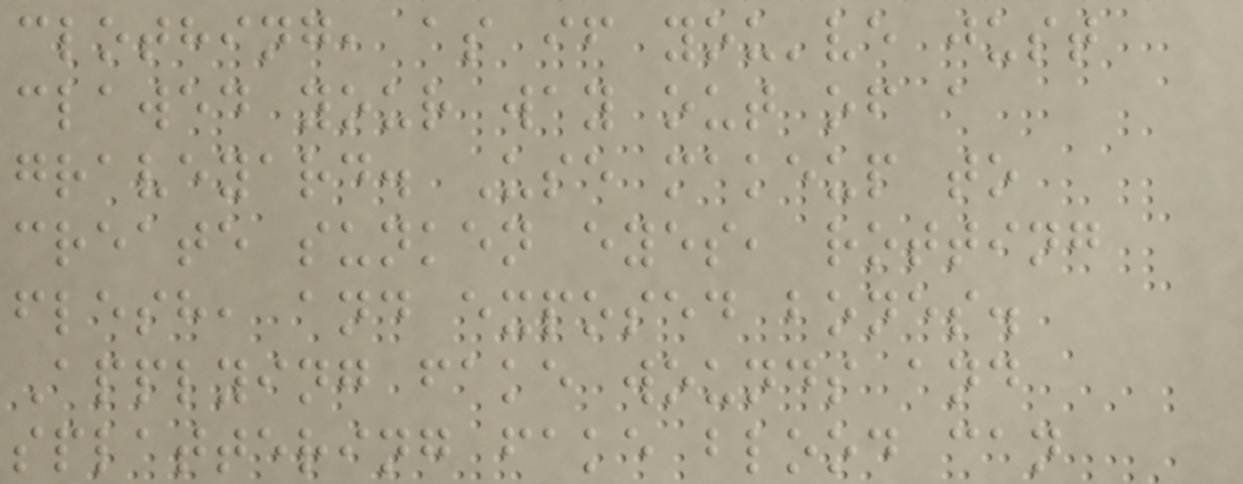clothing, as if you've just
clawed your way out of a
graveyard. Use makeup to
create sunken eyes, rotting
flesh, and exposed bones.
Applying fake wounds and
splattering fake blood can
